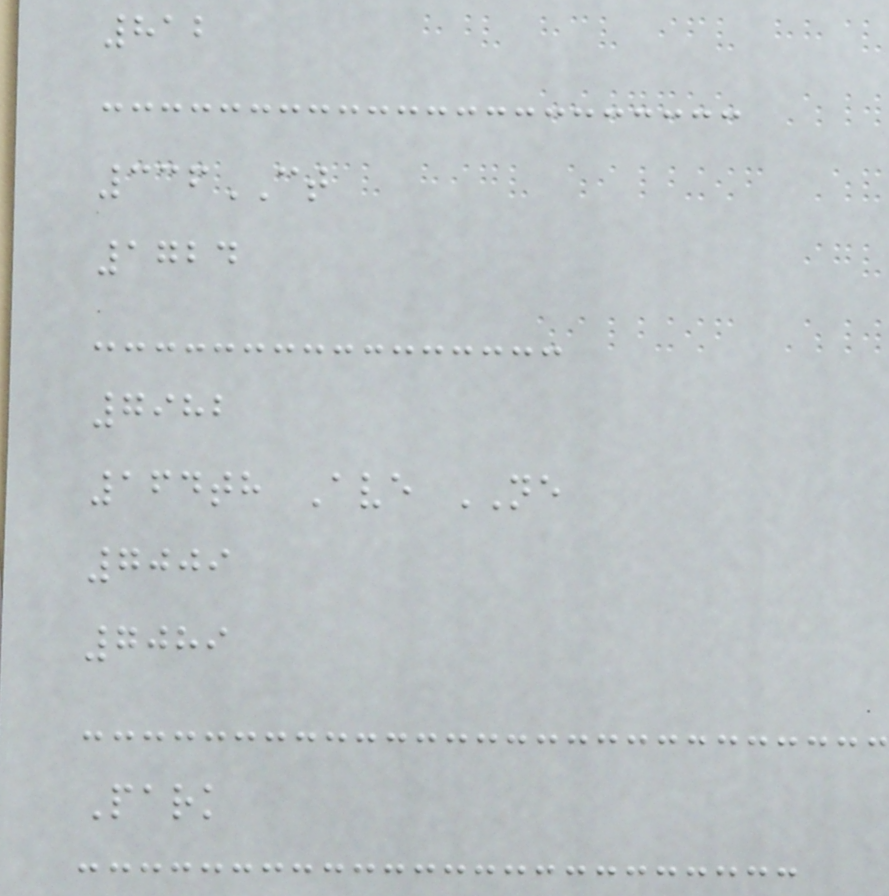812
336CT
1724
7982
164th Ave NE
7009
7089
Park
